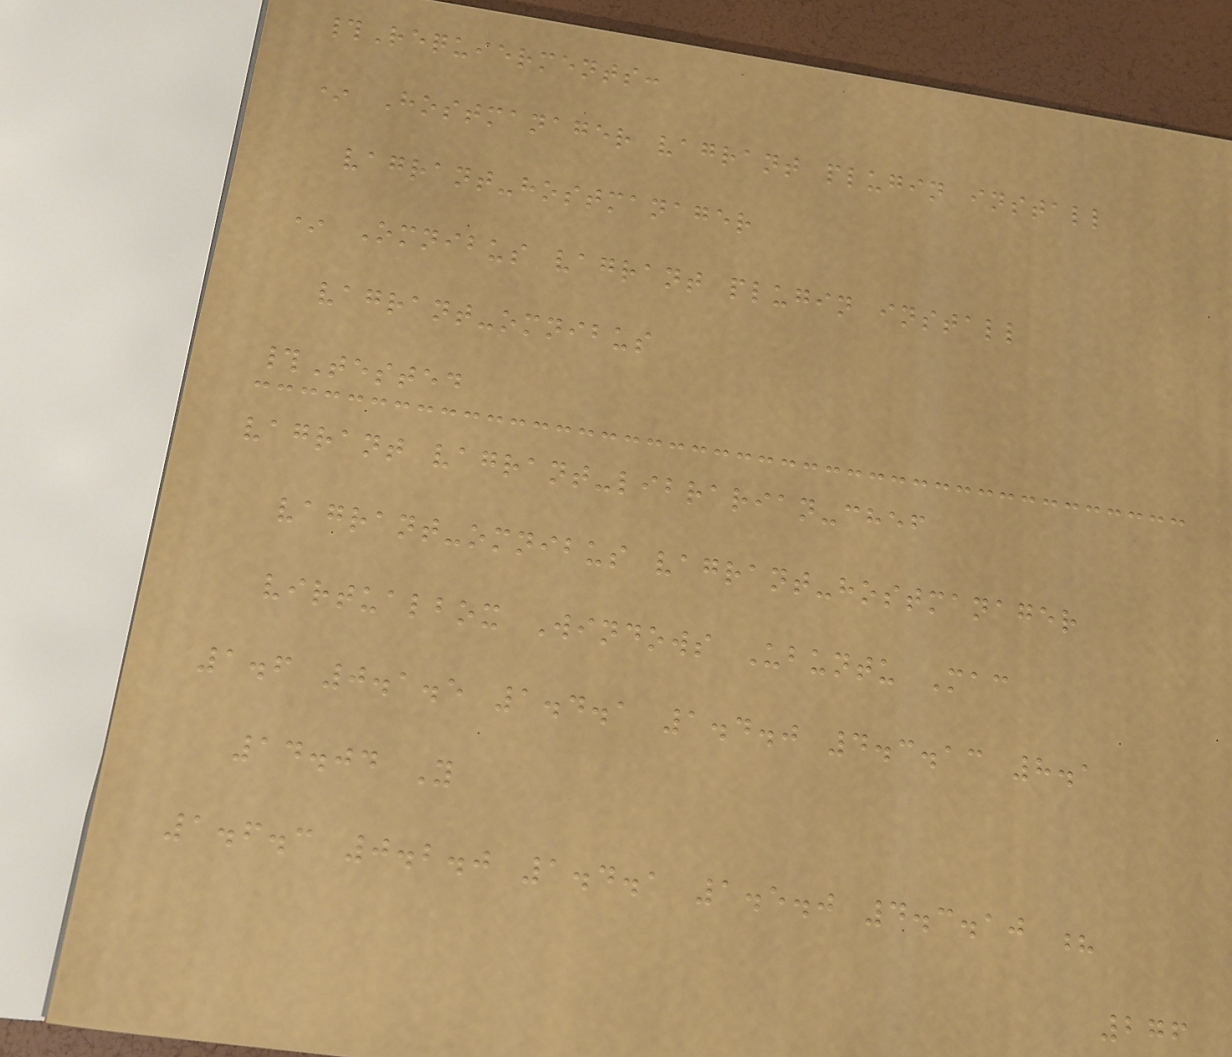#Requierments:
* Hostmanager vagrant plugin install
vagrant-hostmanager
* Omnibus vagrant plugin install
vagrant-omnibus
#Tested
vagrant vagrant-librarian-chef
vagrant-omnibus vagrant-hostmanager
virtualbox Windows Ubuntu Mac
1.6 0.1.5 1.4.1 1.4.0 4.3.13 8.1
14.04 Y
1.6.3 0.2.0 1.4.1 1.5.0 4.3.10 ?
276
